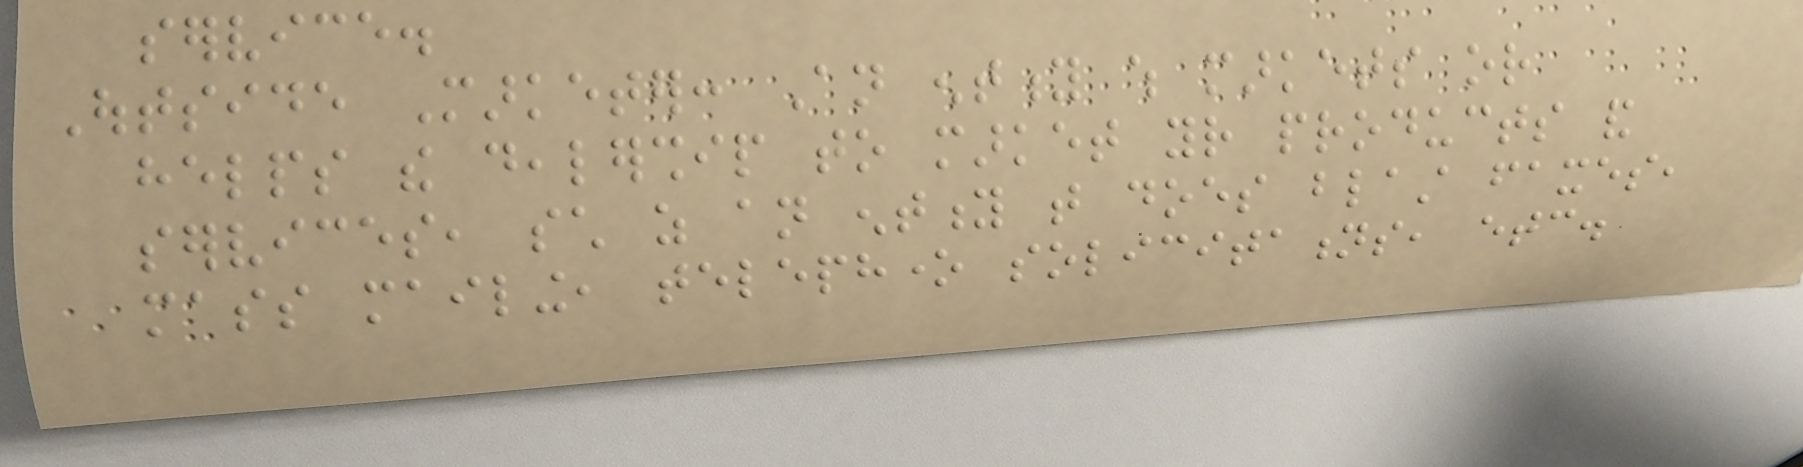service.
Outside Marketer: An entity which markets or
helps the dealership to market your products and
services, such as an entity that does blast faxes,
mass mailing, telephone solicitations, etc.
